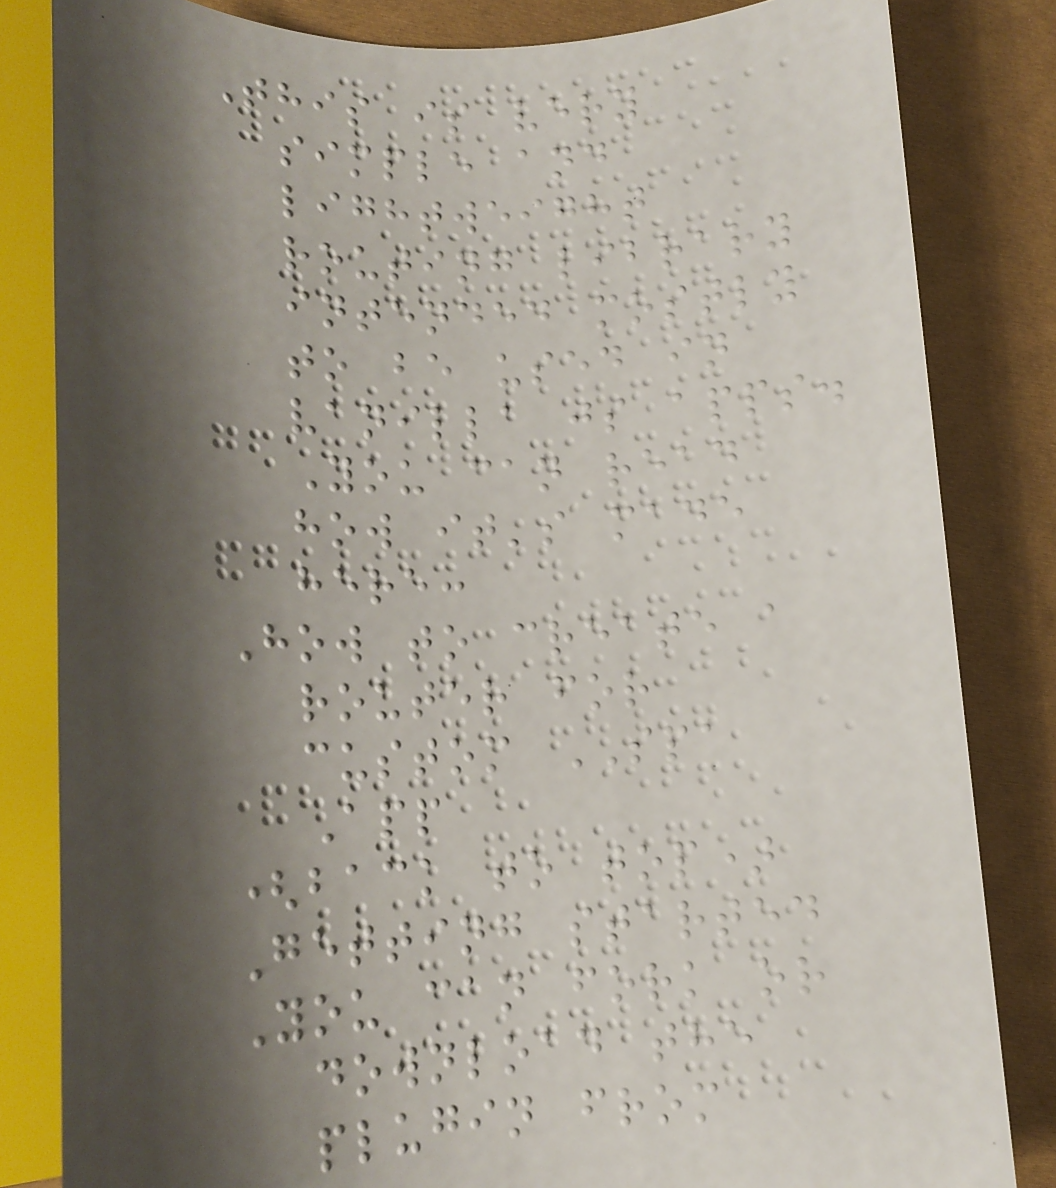This is very
simple and
lightweight
routing library
intended mostly
to be used in
vanilla js apps.
You can read
how it's made
here:
How to create a
router for
custom SPA
App
(back to top)
Getting started
You can fork or
download the
plugin from
